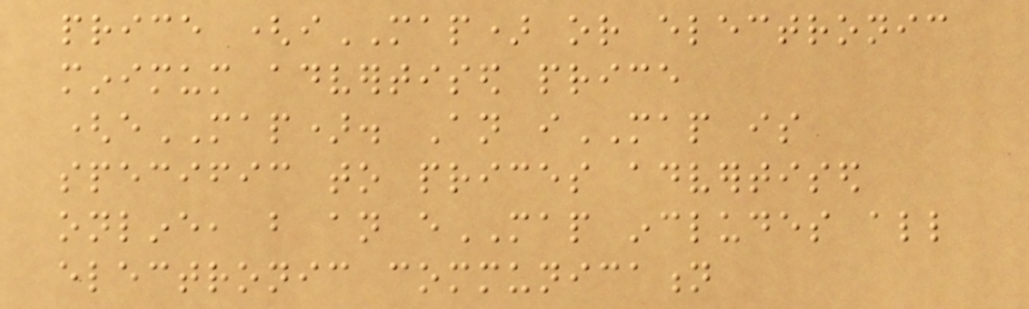price (iMAP) or electronic
minimum advertised price
(eMAP). An iMAP is
specific to prices advertised
online, but an eMAP includes all
electronic communication
